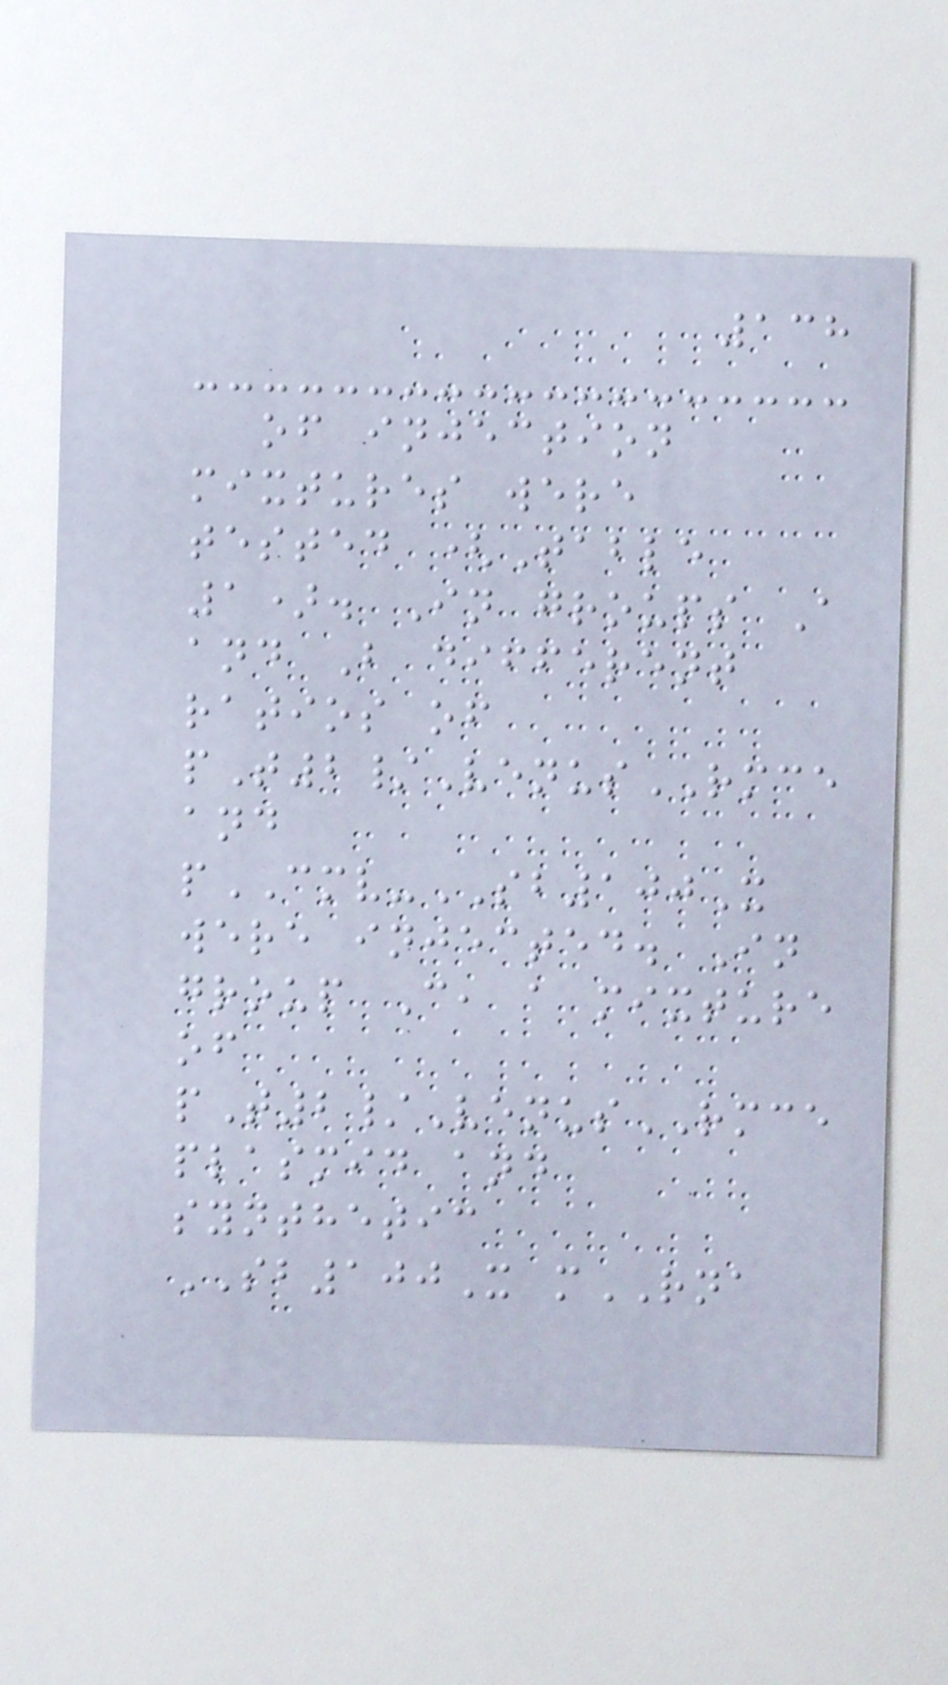138
of injection
mixtures were
tested (Table
1). In groups A
and B different
ratios of
pT2/VenusRMCE
and
pCMV-SB100X
were injected. In
group C, a mixture
of
pT2/VenusRMCE
plasmid and
synthetic
SB100X mRNA
